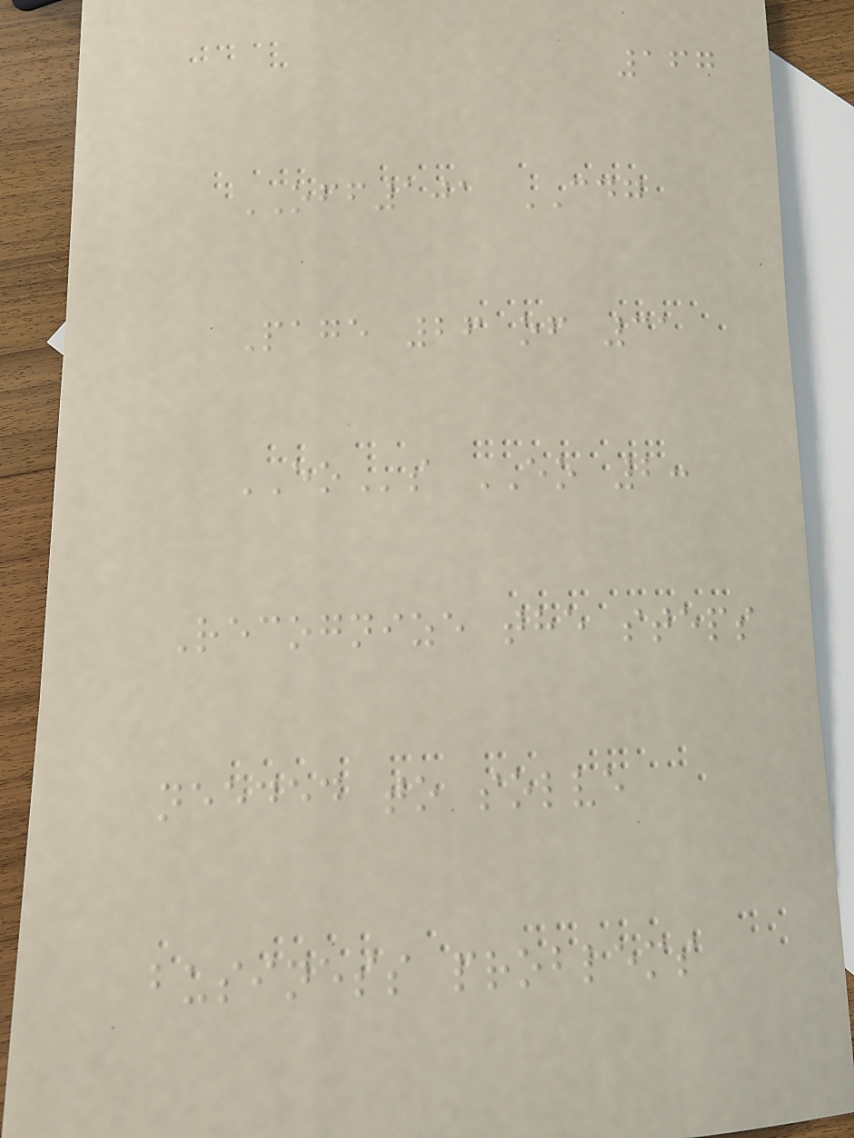167
OFF101 CDG
Page 26 of 31
EOs EO 2:
Recognize the steps
needed to solve
business problems
